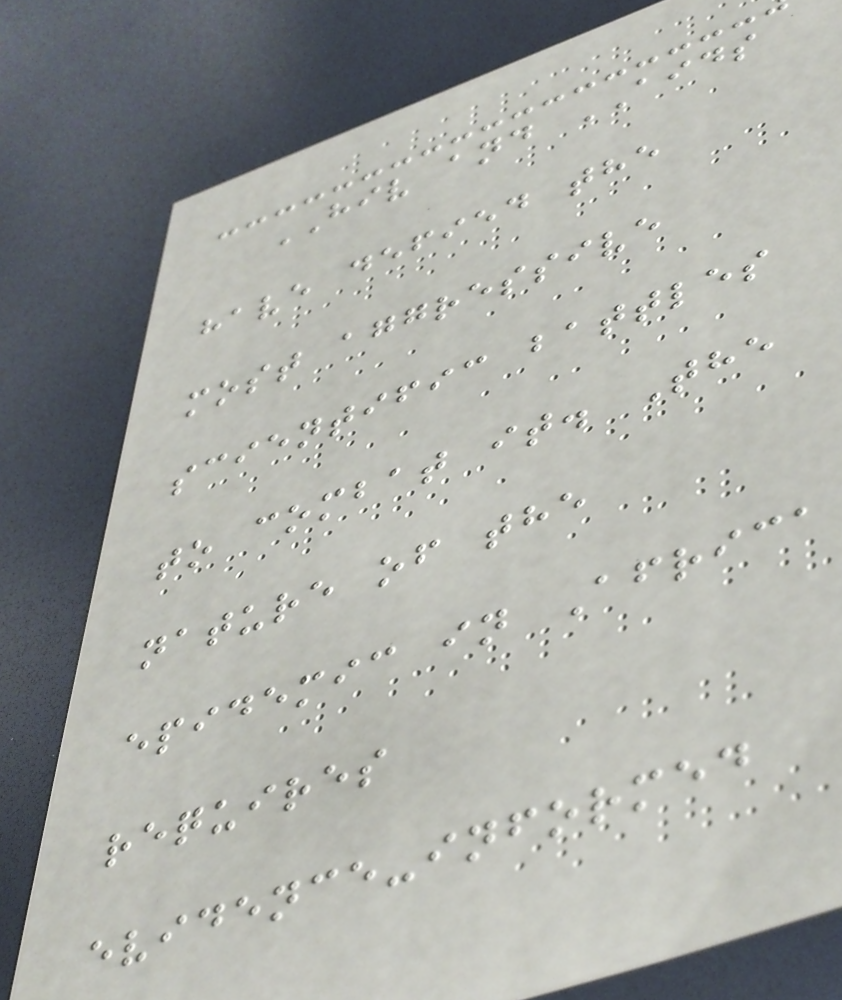HIV and AIDS
have defied the
most aggressive
scientific battles
to combat it. The
nature of the
epidemic in Africa
requires
evidence-informed
